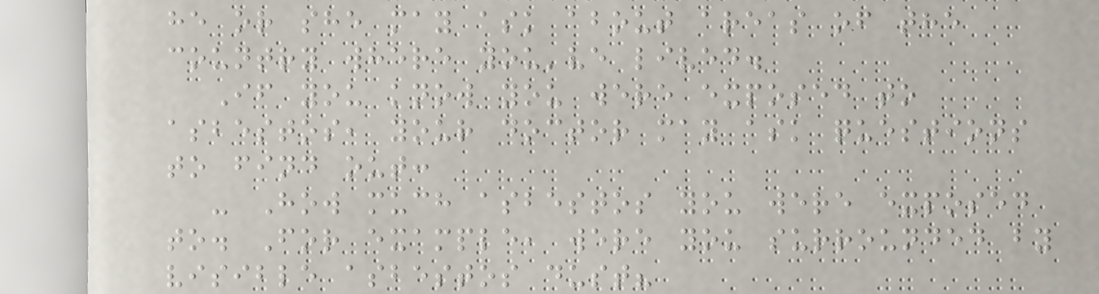he or she may ask about areas of the
country where you've lived.
If you know you were exposed to
asbestos, your doctor may ask questions
to find out:
- How much asbestos you were exposed
to. For example, were you surrounded by
visible asbestos dust?
